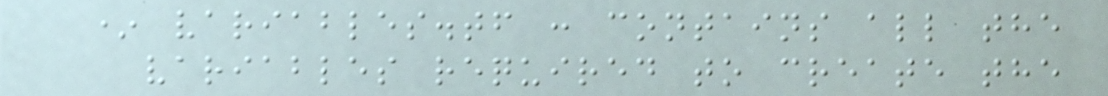* variables.tf : contains all the
variables required to create the
